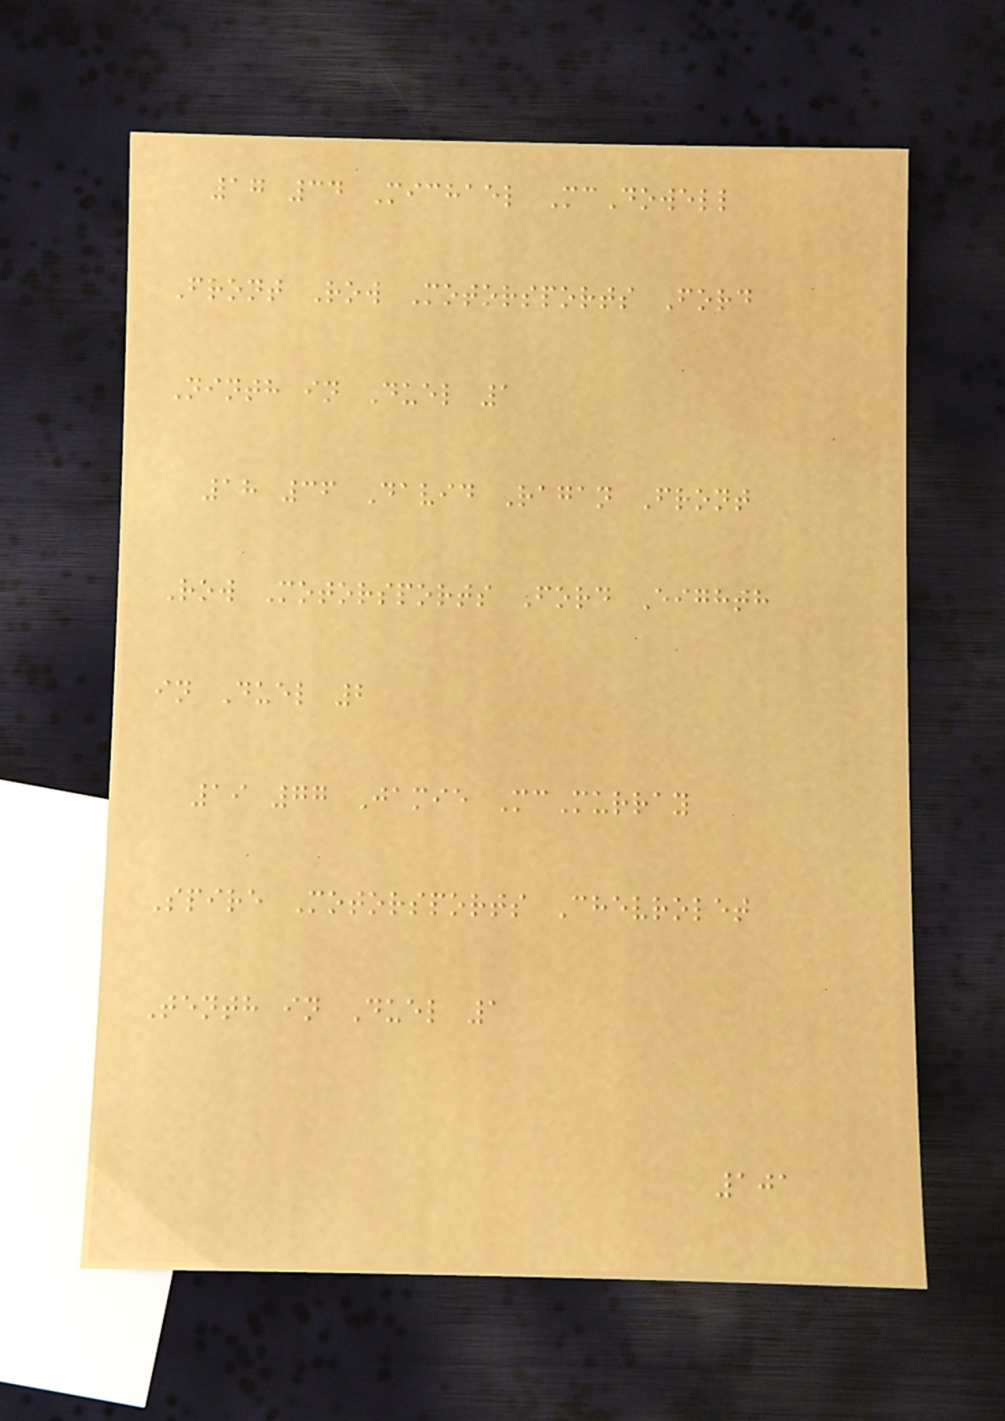17 34 Michael McDowell
Front Row Motorsports Ford
Ninth in Duel 1
18 36 David Ragan Front
Row Motorsports Ford Eighth
in Duel 2
19 77 Jamie McMurray
Spire Motorsports Chevrolet
Tenth in Duel 1
101
